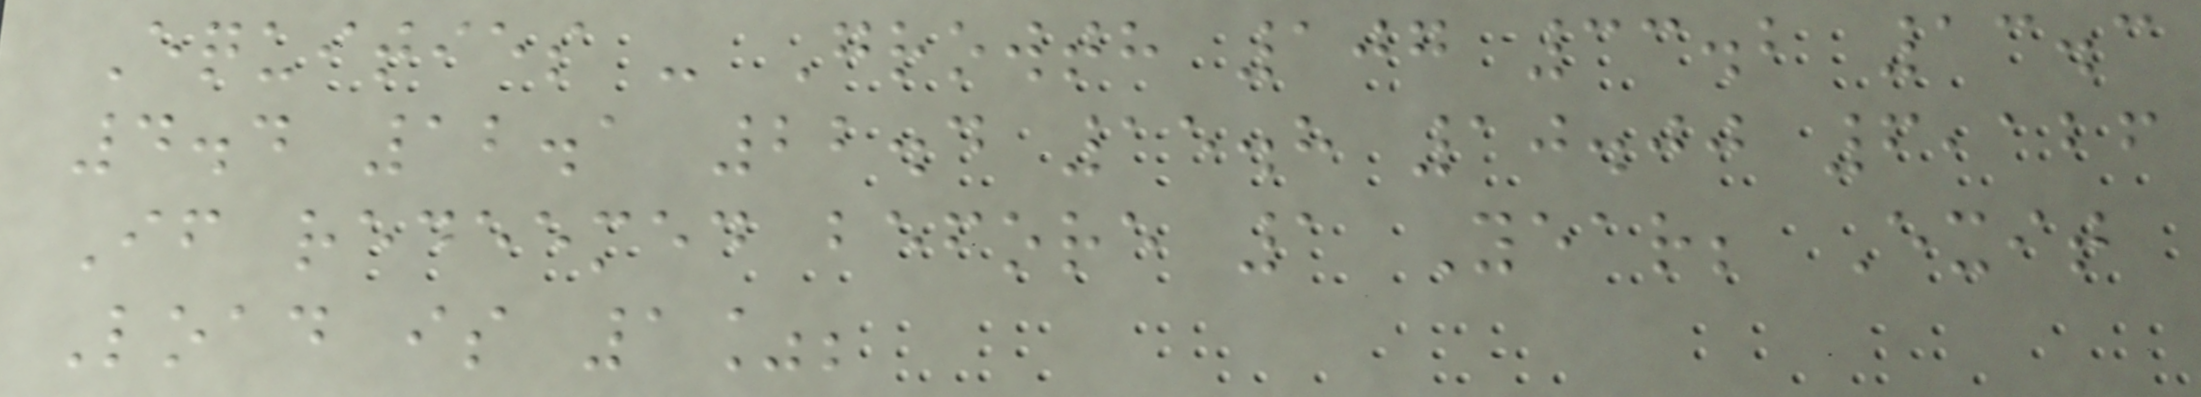Equities - Growth 107 33.2 13.3
4.4 12.1 22.4 15.8 10.00 6,126
If redeemed before 1 Year; Exit
Load is 1%;
